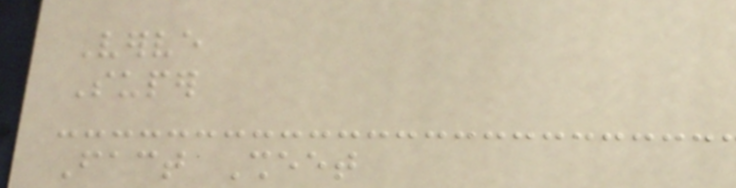Verve
Super
Fact Sheet
